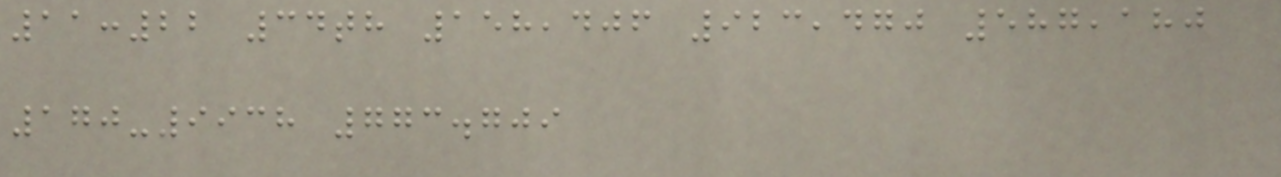11:22 34th 158,406 923,470 587,180
170-9938 773.709
